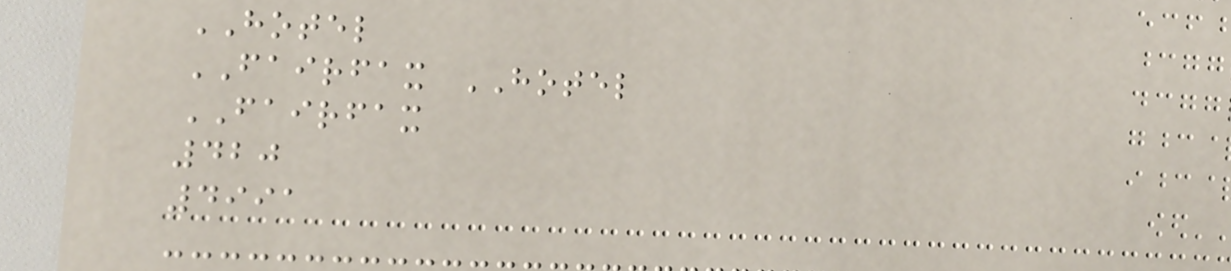HOTEL
FAIRFAX HOTEL
FAIRFAX
420
4991
